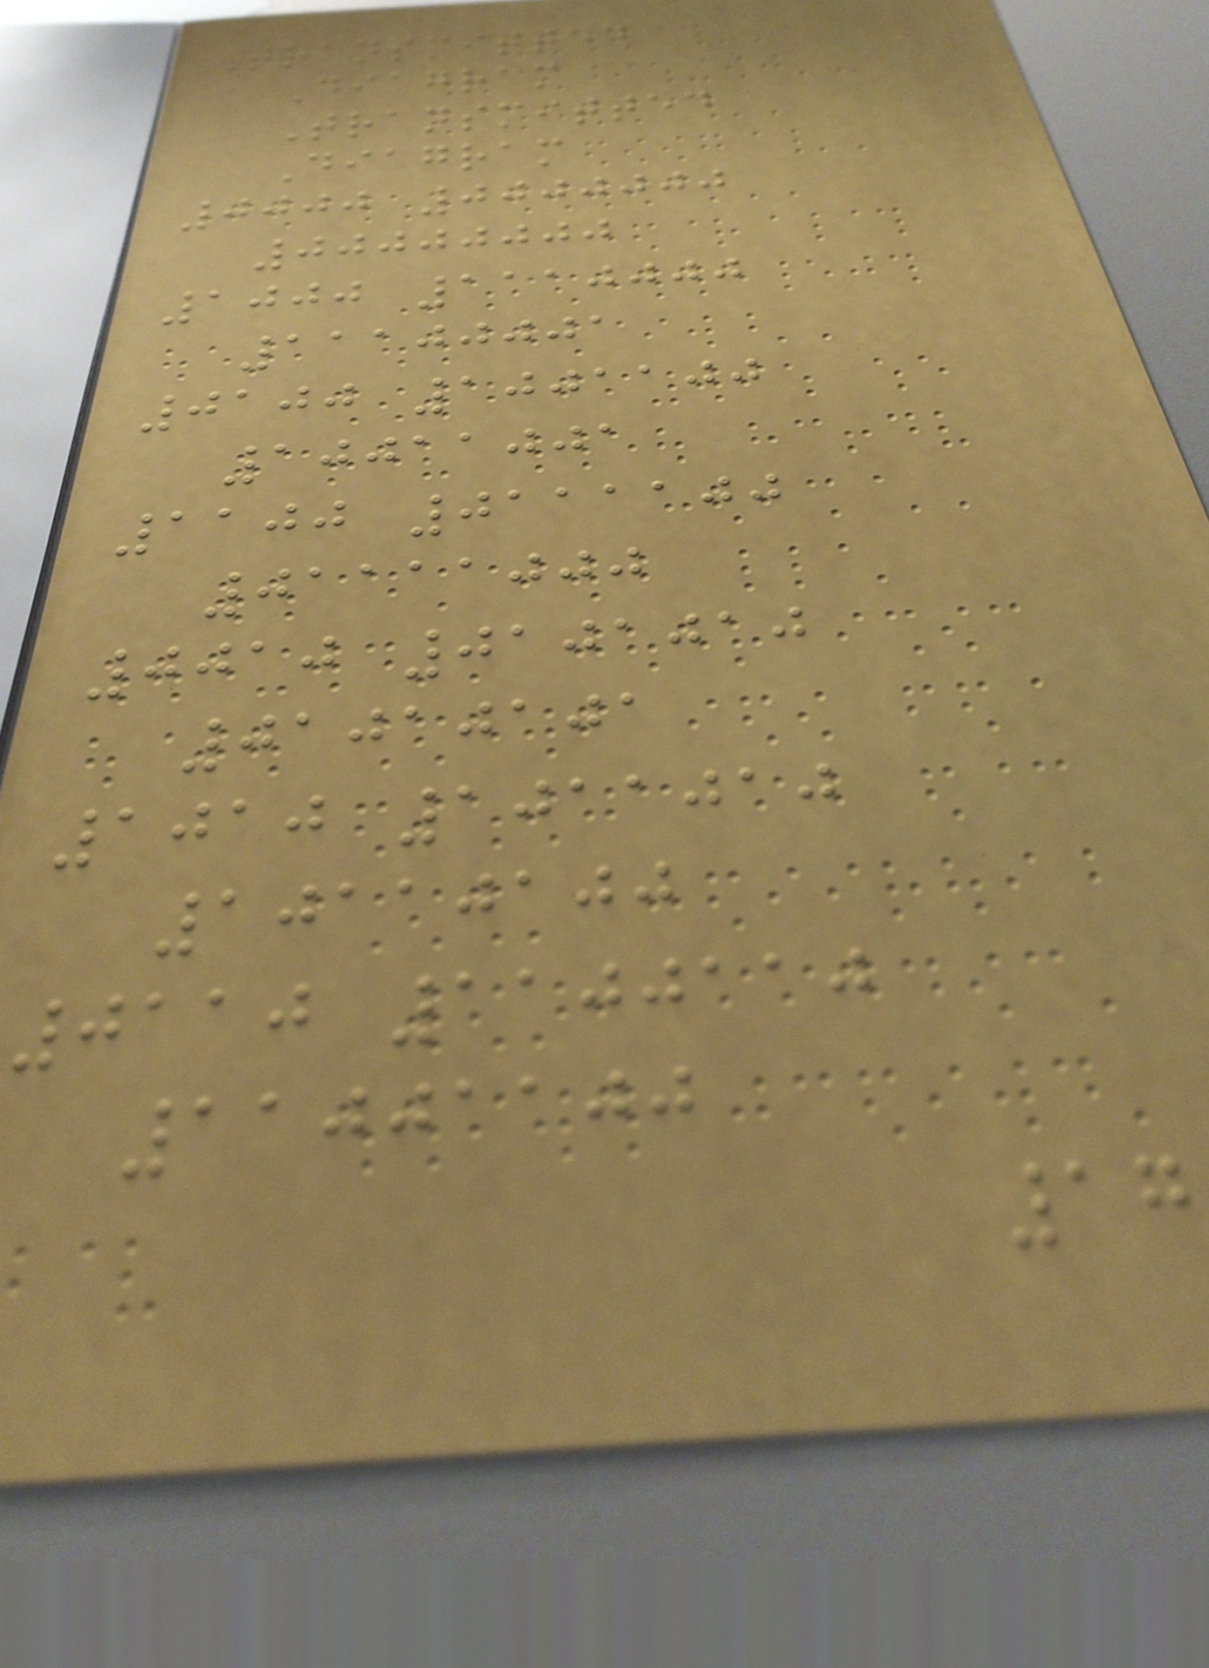Transmitted
Diagram
Transmitted
Diagram
0000 0000000
00000000
1000 1110000
11100001
0100 1001100
10011001
1100 0111100
01111000
0010 0101010
01010101
1010 1011010
10110100
0110 1100110
11001100
17
